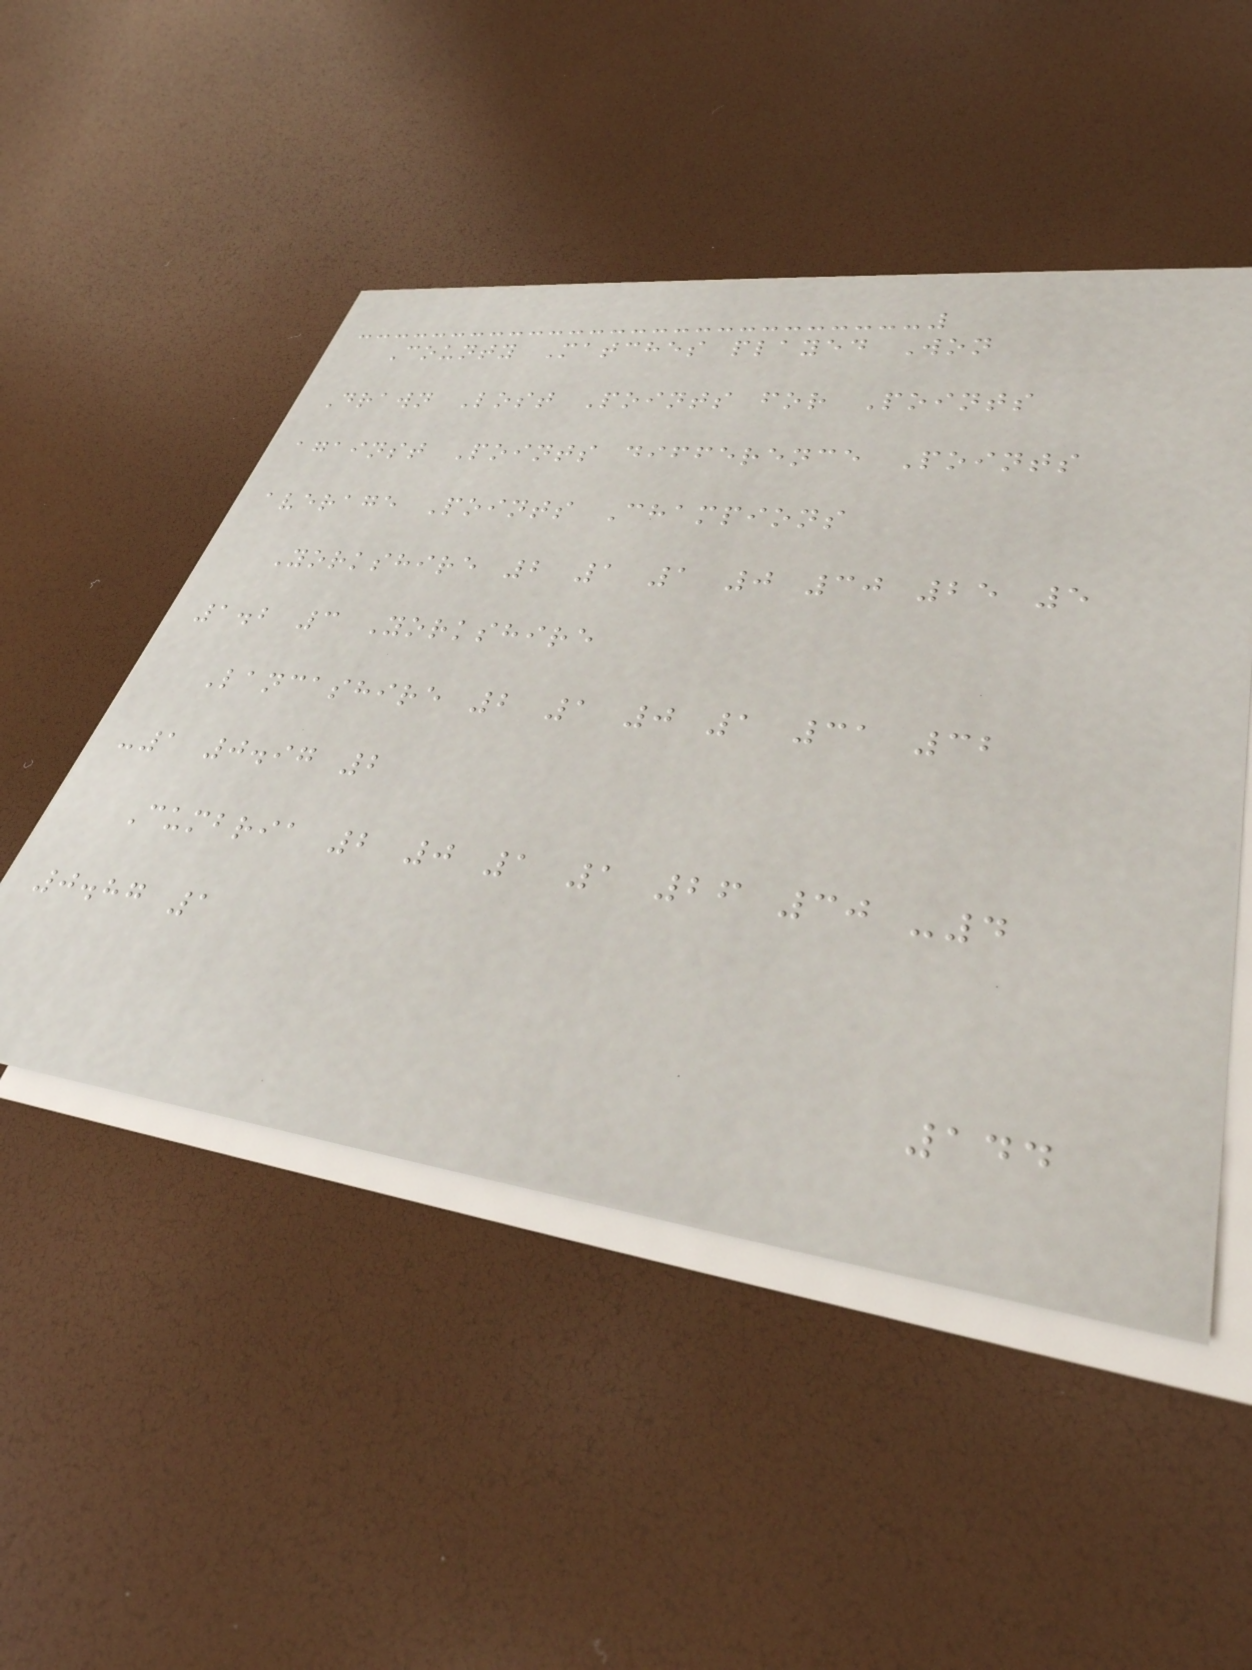County Matches played Won
Drawn Lost Points for Points
against Points difference Points
average Points Champions
Yorkshire 2 1 1 0 30 25 5
1.2 3 Yorkshire
Lancashire 2 1 0 1 31 32
-1 0.97 2
Cumbria 2 0 1 1 26 30 -4
0.87 1
144
